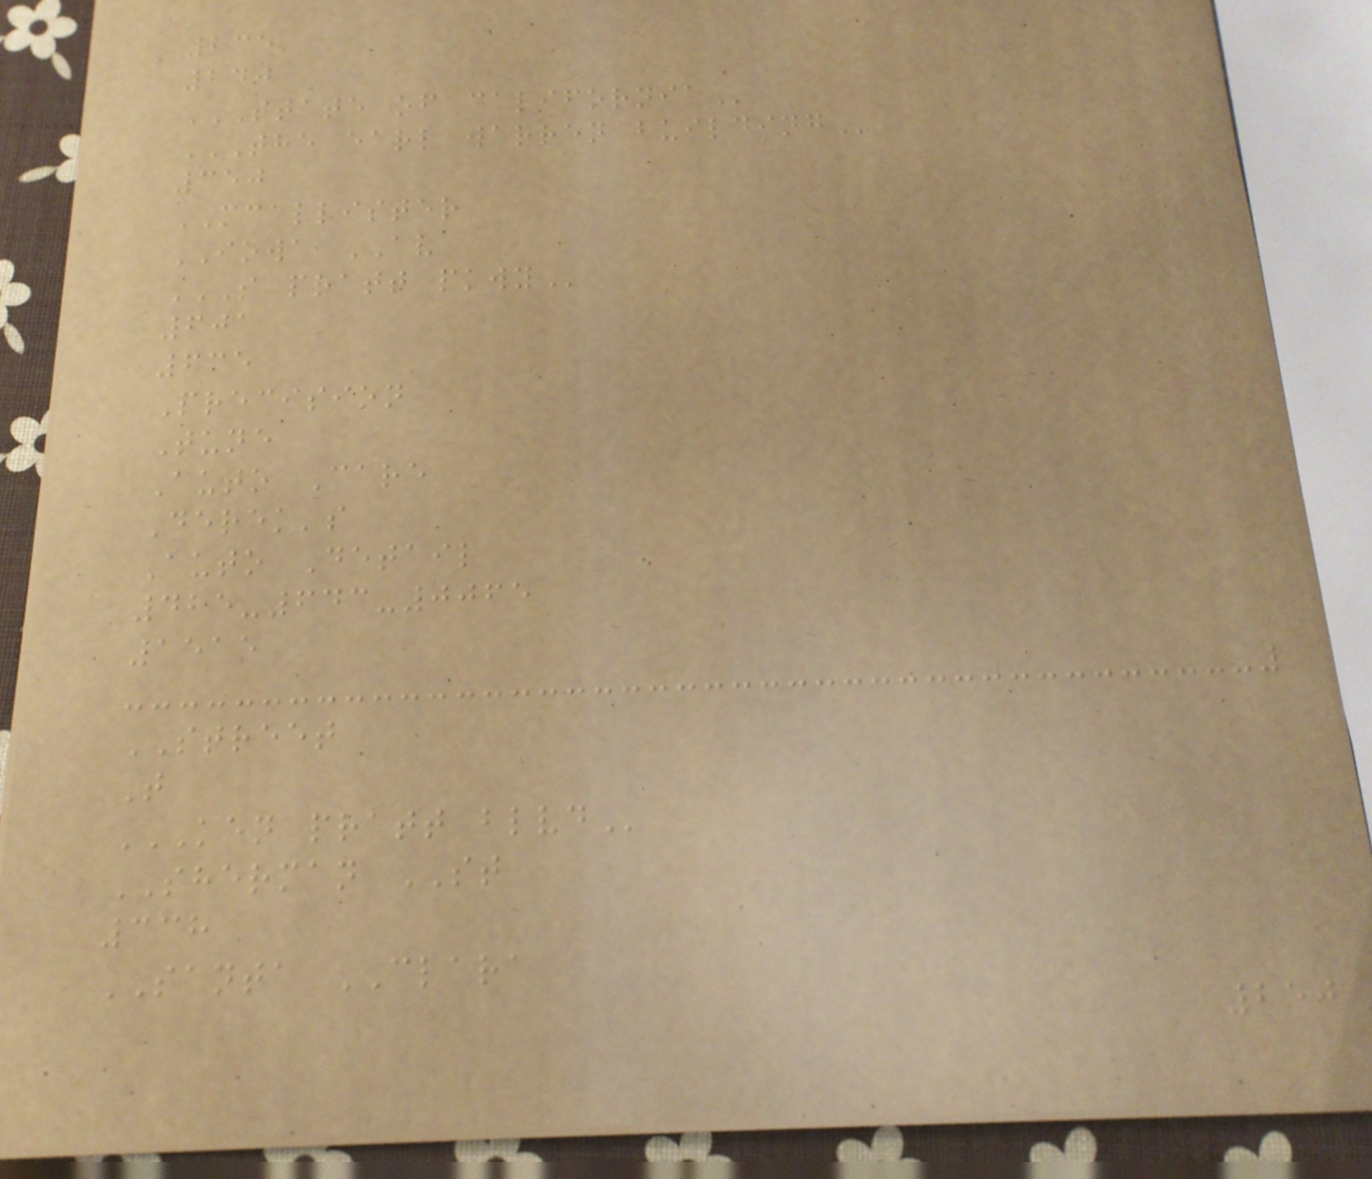235
240
STATE OF CALIFORNIA
THE EARL WARREN BUILDING
350
MCALLISTER
IOWA AV
S PRATT PKWY
601
635
Precision
Tune
Auto Care
Derek's
Auto Detail
425-643-0065
1515
STREET
T
KEN PRATT BLVD
SHERMAN ST
338
SANTA CLARA
250
